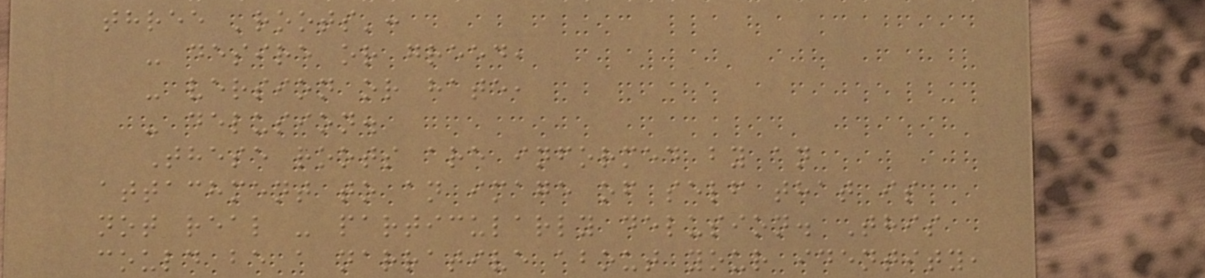three 'roots':
- desire or greed,
- version or hate,
- delusion.
These roots are informed by an
attachment to an image of self that is
not real - particularly delusion. This
could be a narrative about your identity,
